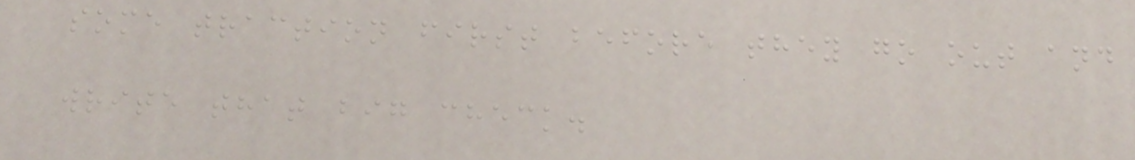some traction first before they go out and
write that big check.
